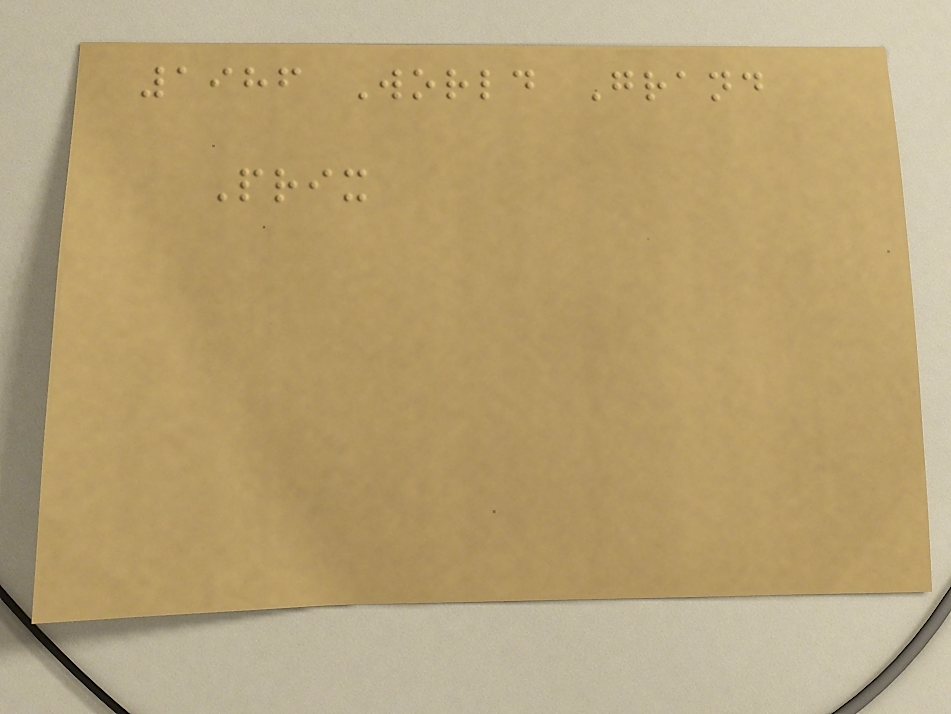1986 World Grand
Prix
